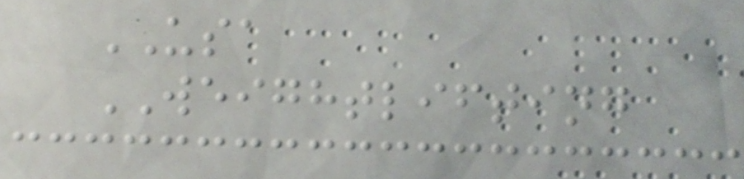USA
WEIGHTLIFTING
